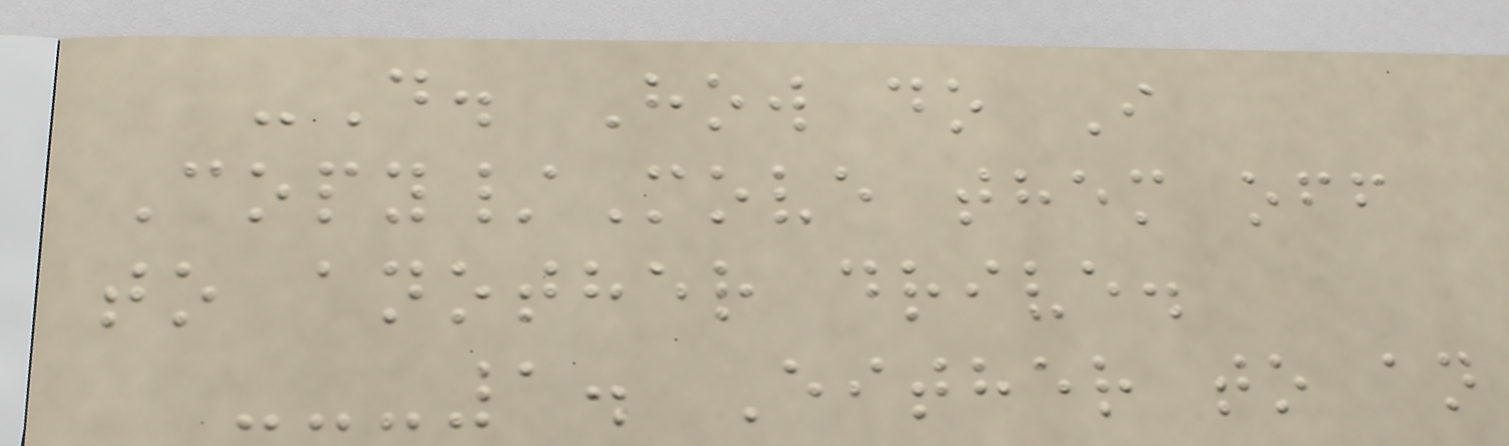-D. How do I
Copy/Move them off
to another drive.
---1. Either to an
